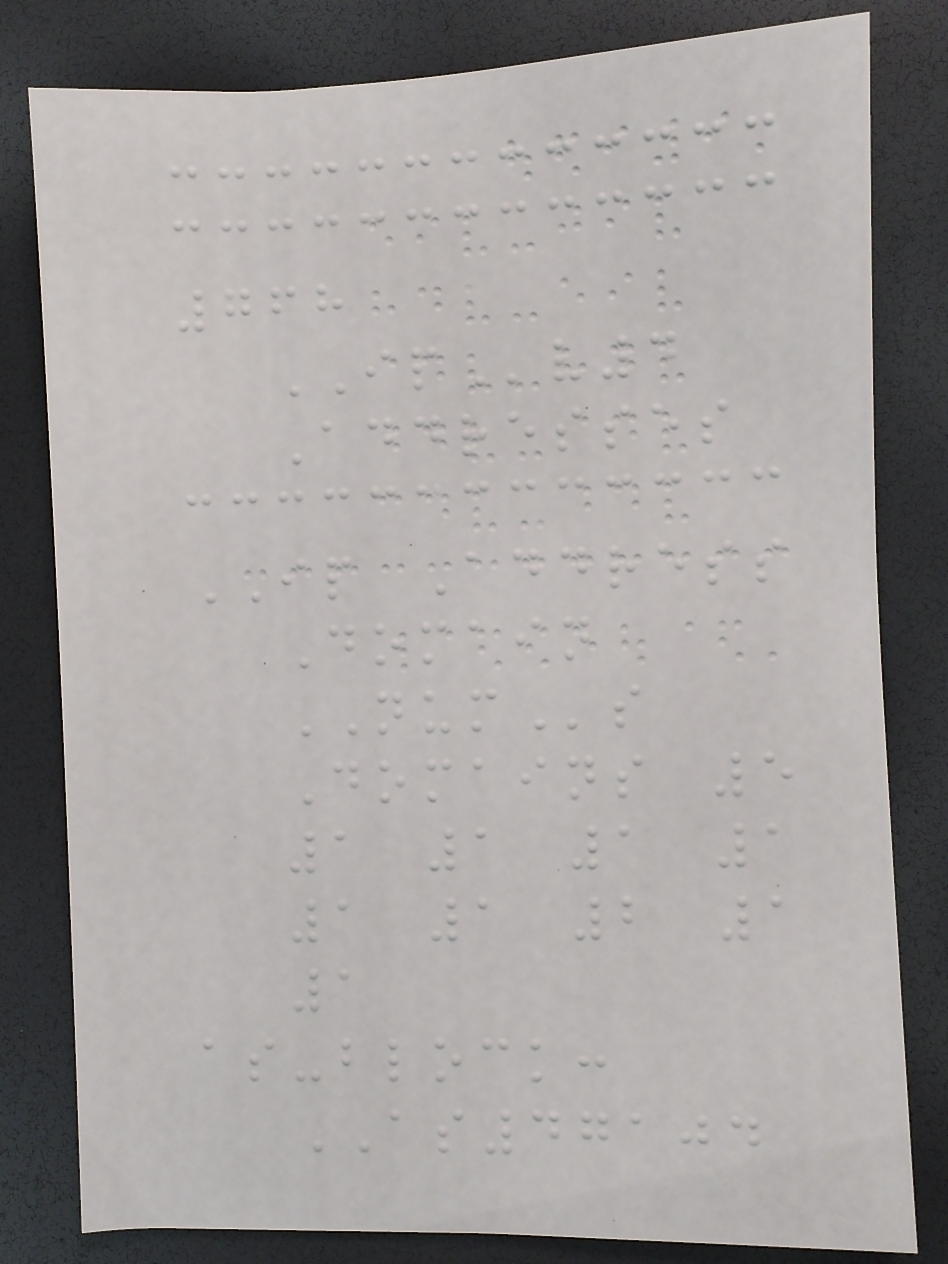768
IPv4
Addresses
IP Address
Domain
NUMs
Domains 5
1 1 1 1
1 1 2 1
1
as-block:
AS47104
